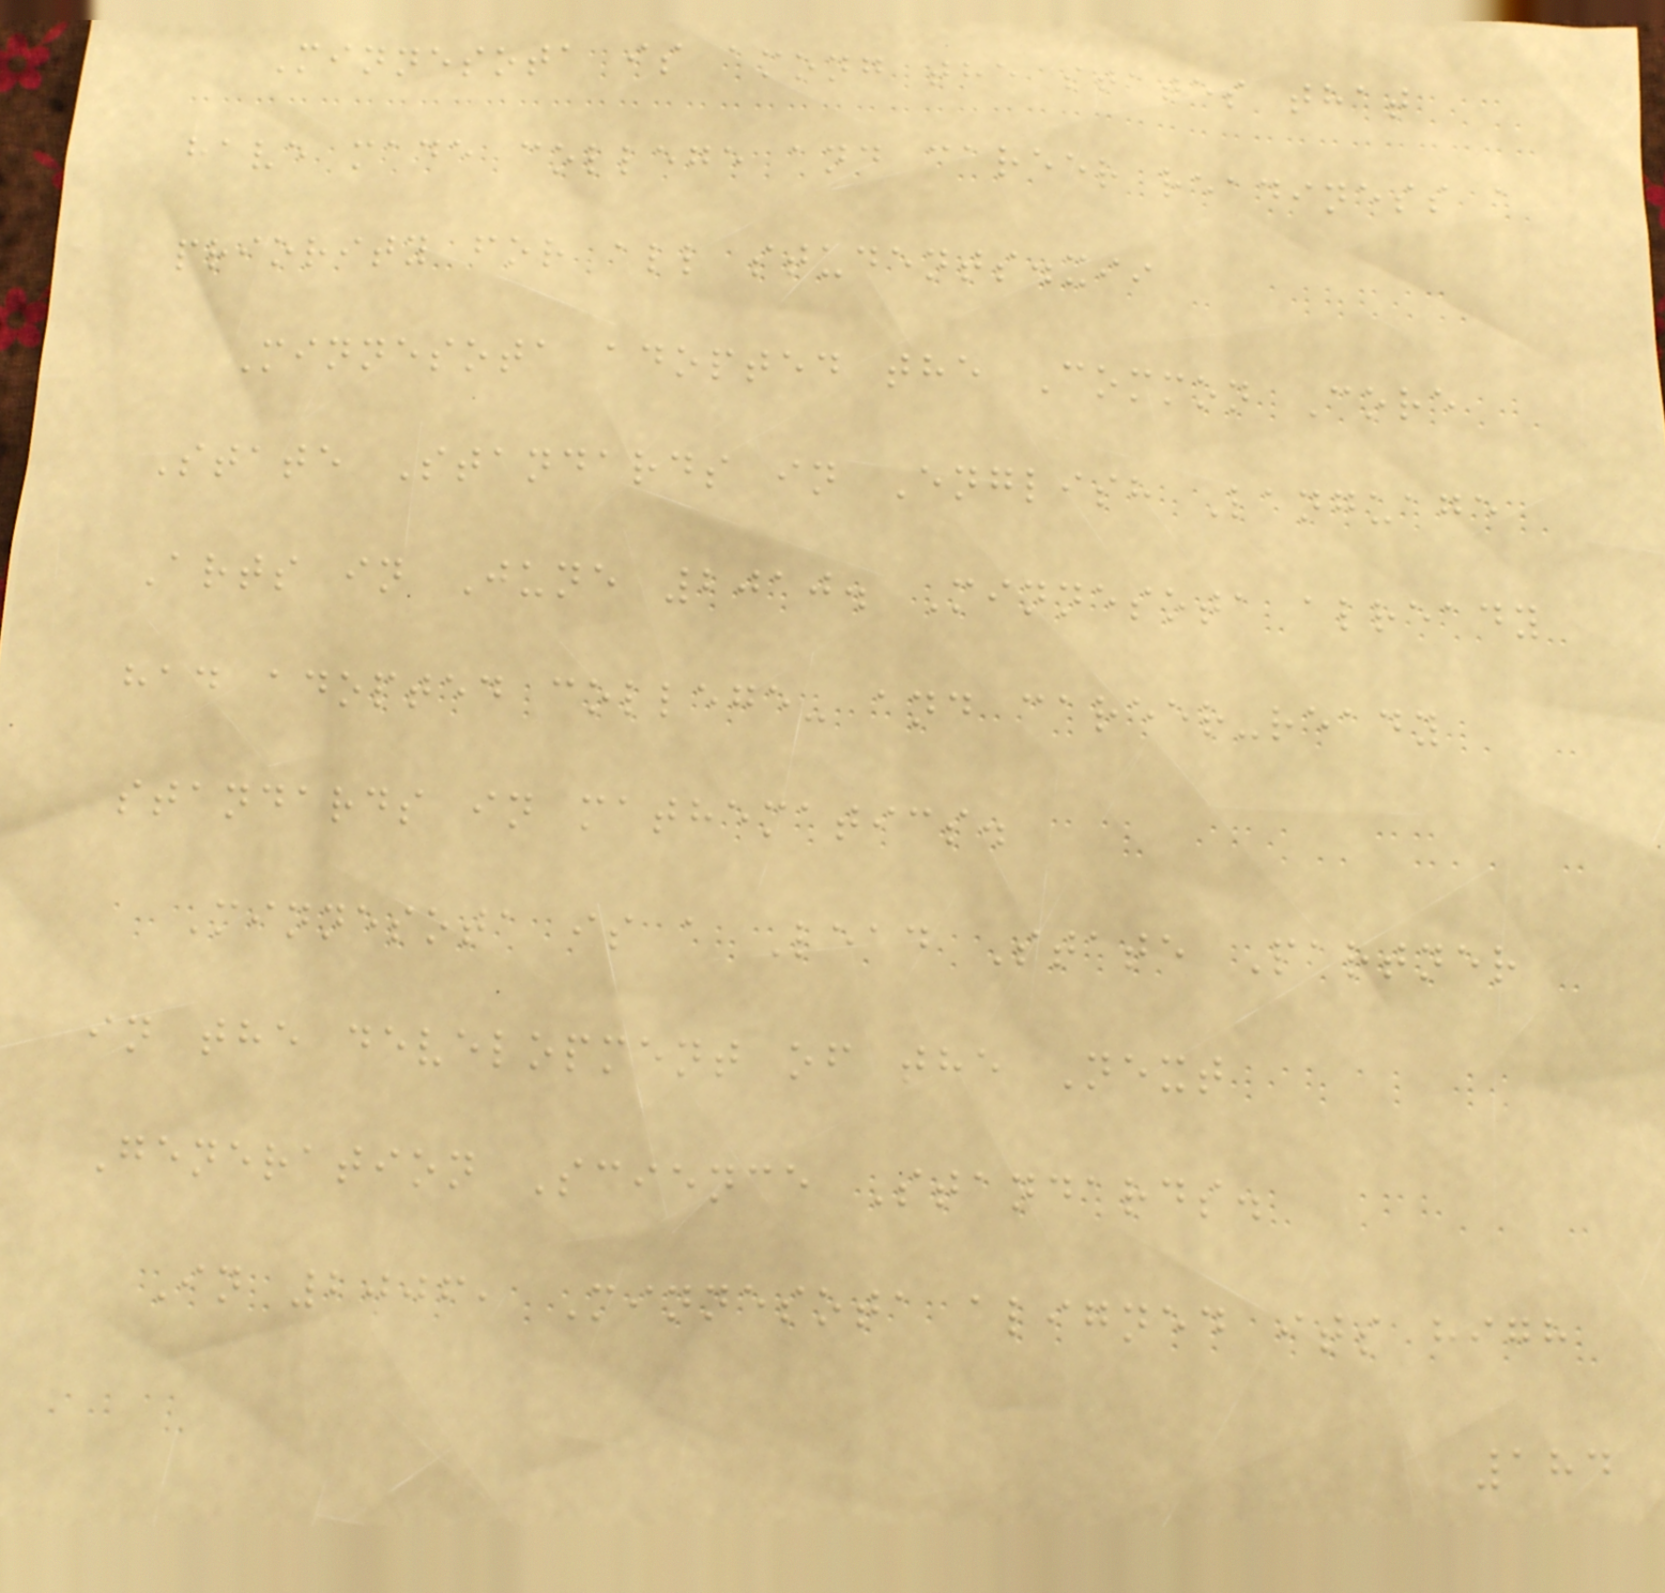Minnesota is among the states that
have made college and career readiness a
priority for all students.xii
Minnesota adopted the Common Core
State Standards in English Language
Arts in June 2010. Minnesota already
had adopted college- and career-ready
standards in mathematics.
Minnesota is a Lead State Partner
in the development of the Next
Generation Science Standards.
In 2006, Minnesota aligned its high
184
